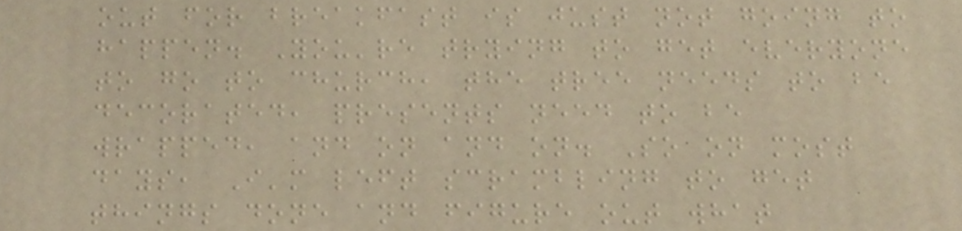out for breakfast is just not going to
happen. You're trying to get everyone
to go to church, the tree needs to be
decorated, presents need to be
wrapped, and on and on. So on most
days, I'm left scrambling to get
things done and figure out what
